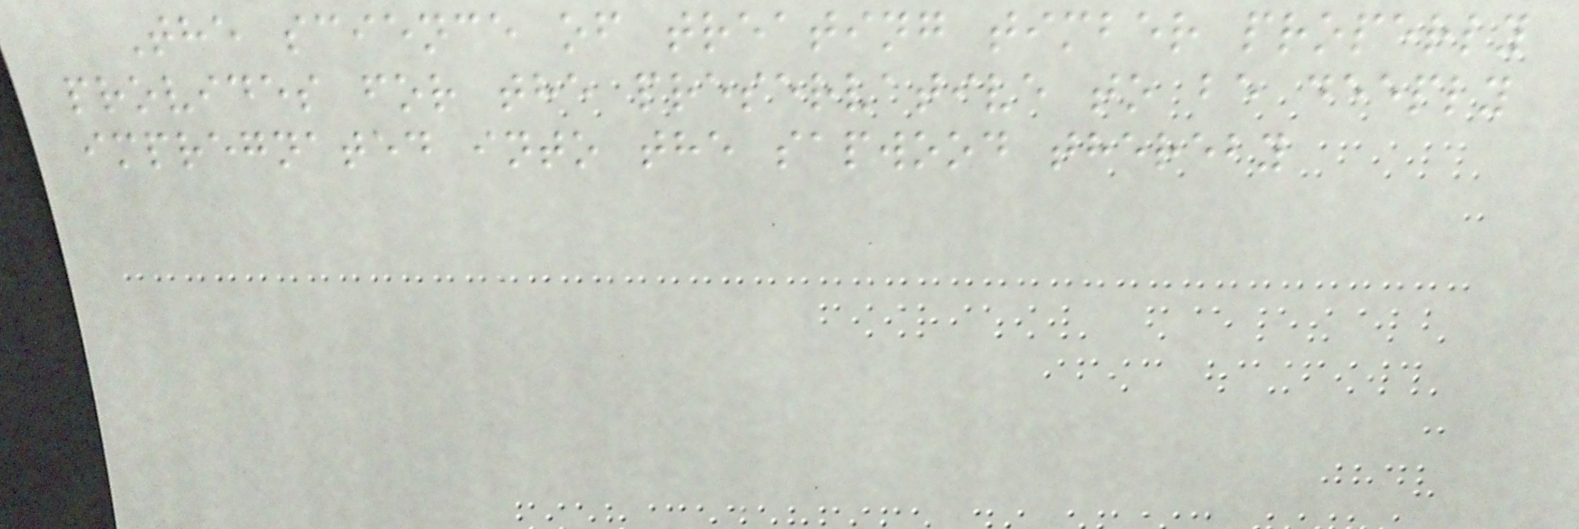The science of treating timber properly
provides for the preservative to be deeply
impregnated into the sapwood thereby
